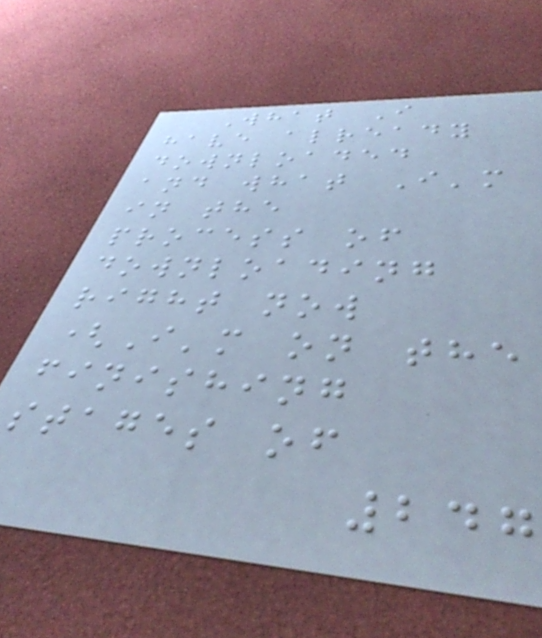What I
have already
downloaded
and what I'm
in the
process of
downloading
right now
(I'm on the
finishing
stages of
247
